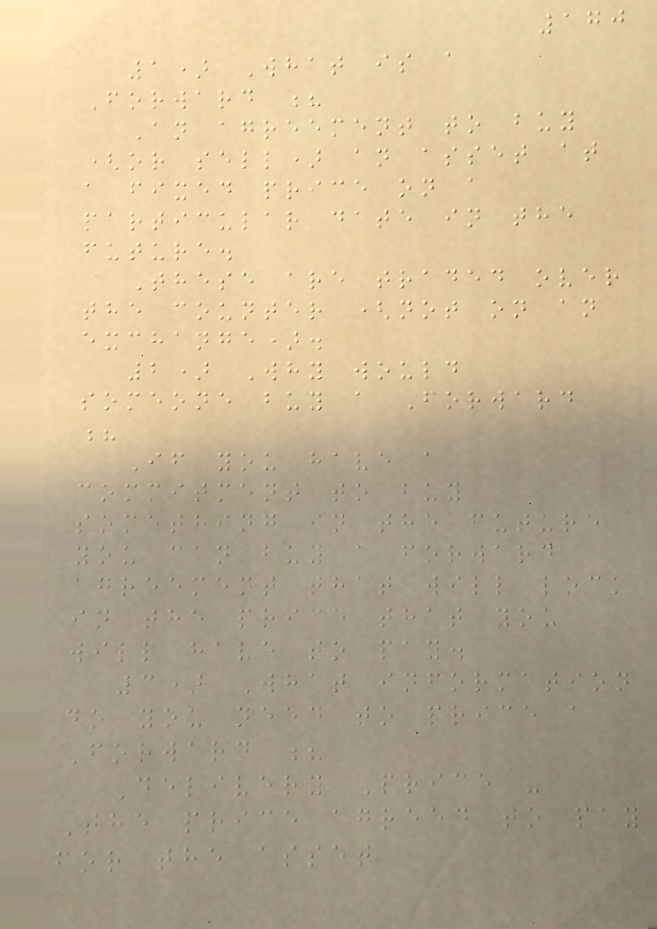170
1) What is a
Forward ?
An agreement to buy
(or sell) an asset at
a fixed price on a
particular date in the
future.
These are traded over
the counter (not on an
exchange).
2) Why would
someone buy a Forward
?
If you have a
commitment to buy
something in the future
you can buy a forward
agreement that will lock
in the price that you
will have to pay.
3) What information
do you need to price a
Forward ?
Delivery Price -
The price agreed to pay
for the asset
